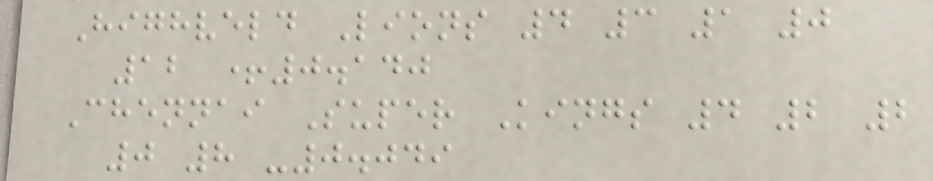Highveld Lions 4 3 1 0
12 +0.140
Chennai Super Kings 4 2 2
0 8 -0.049
